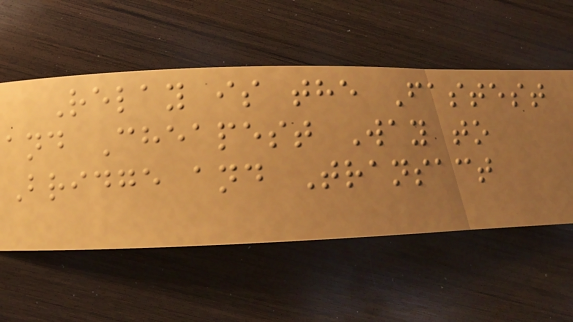Relay is the Fastest
and Cheapest Way to
Bridge and Transact
